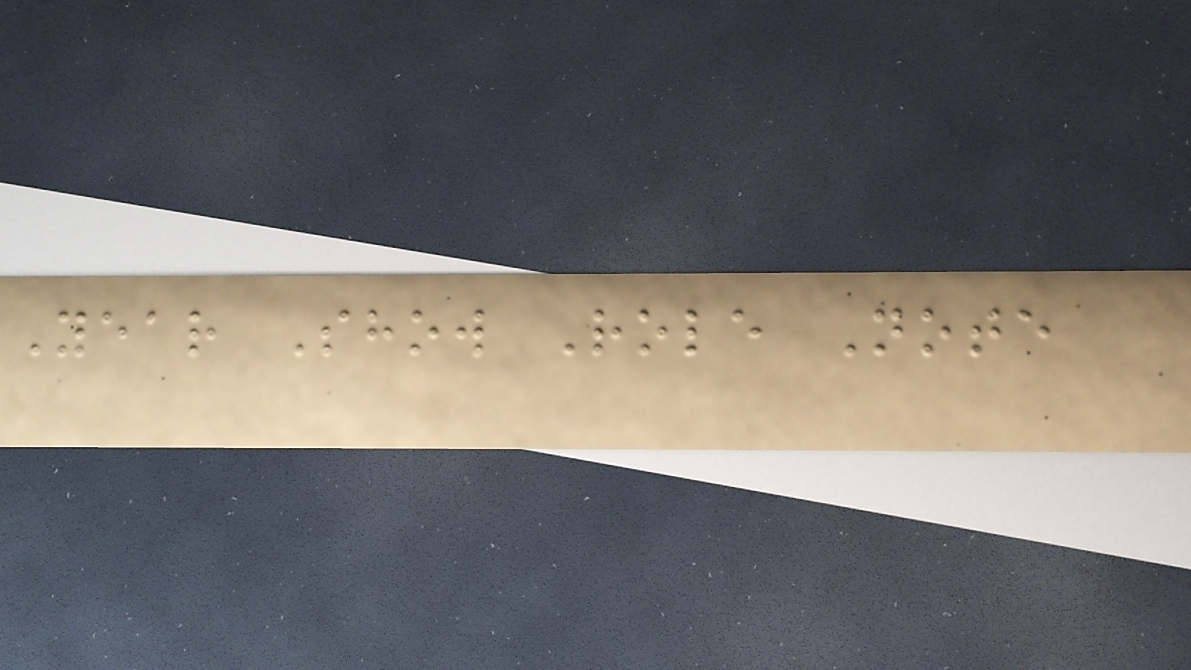Year Show Role Note
